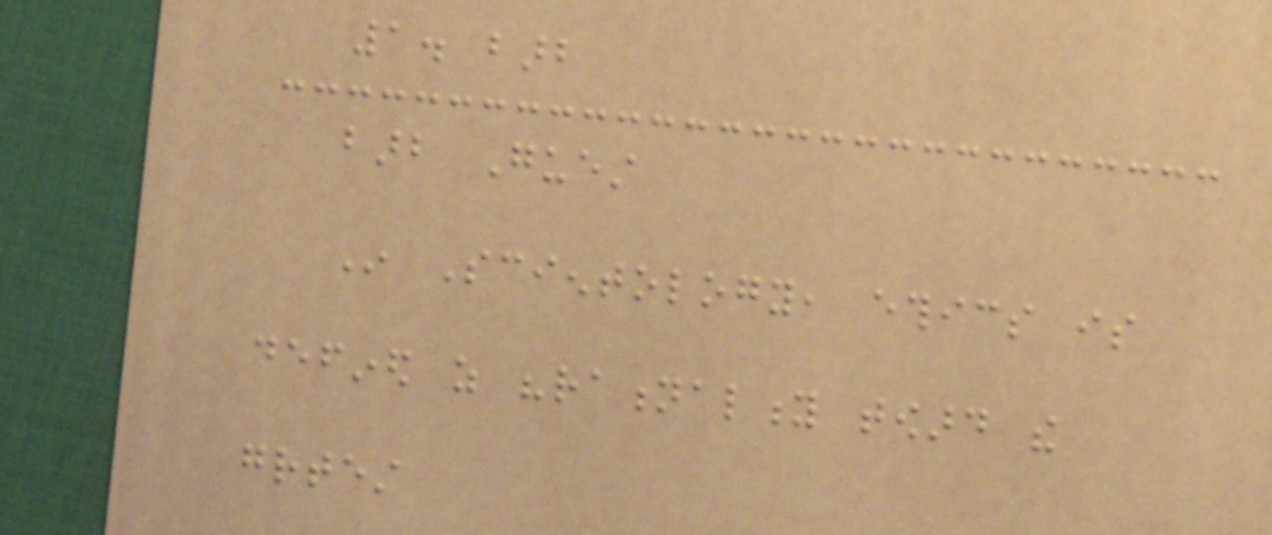1. barb
barb Guest
In Scientology, ethics is
defined as "rationality toward the
greatest
